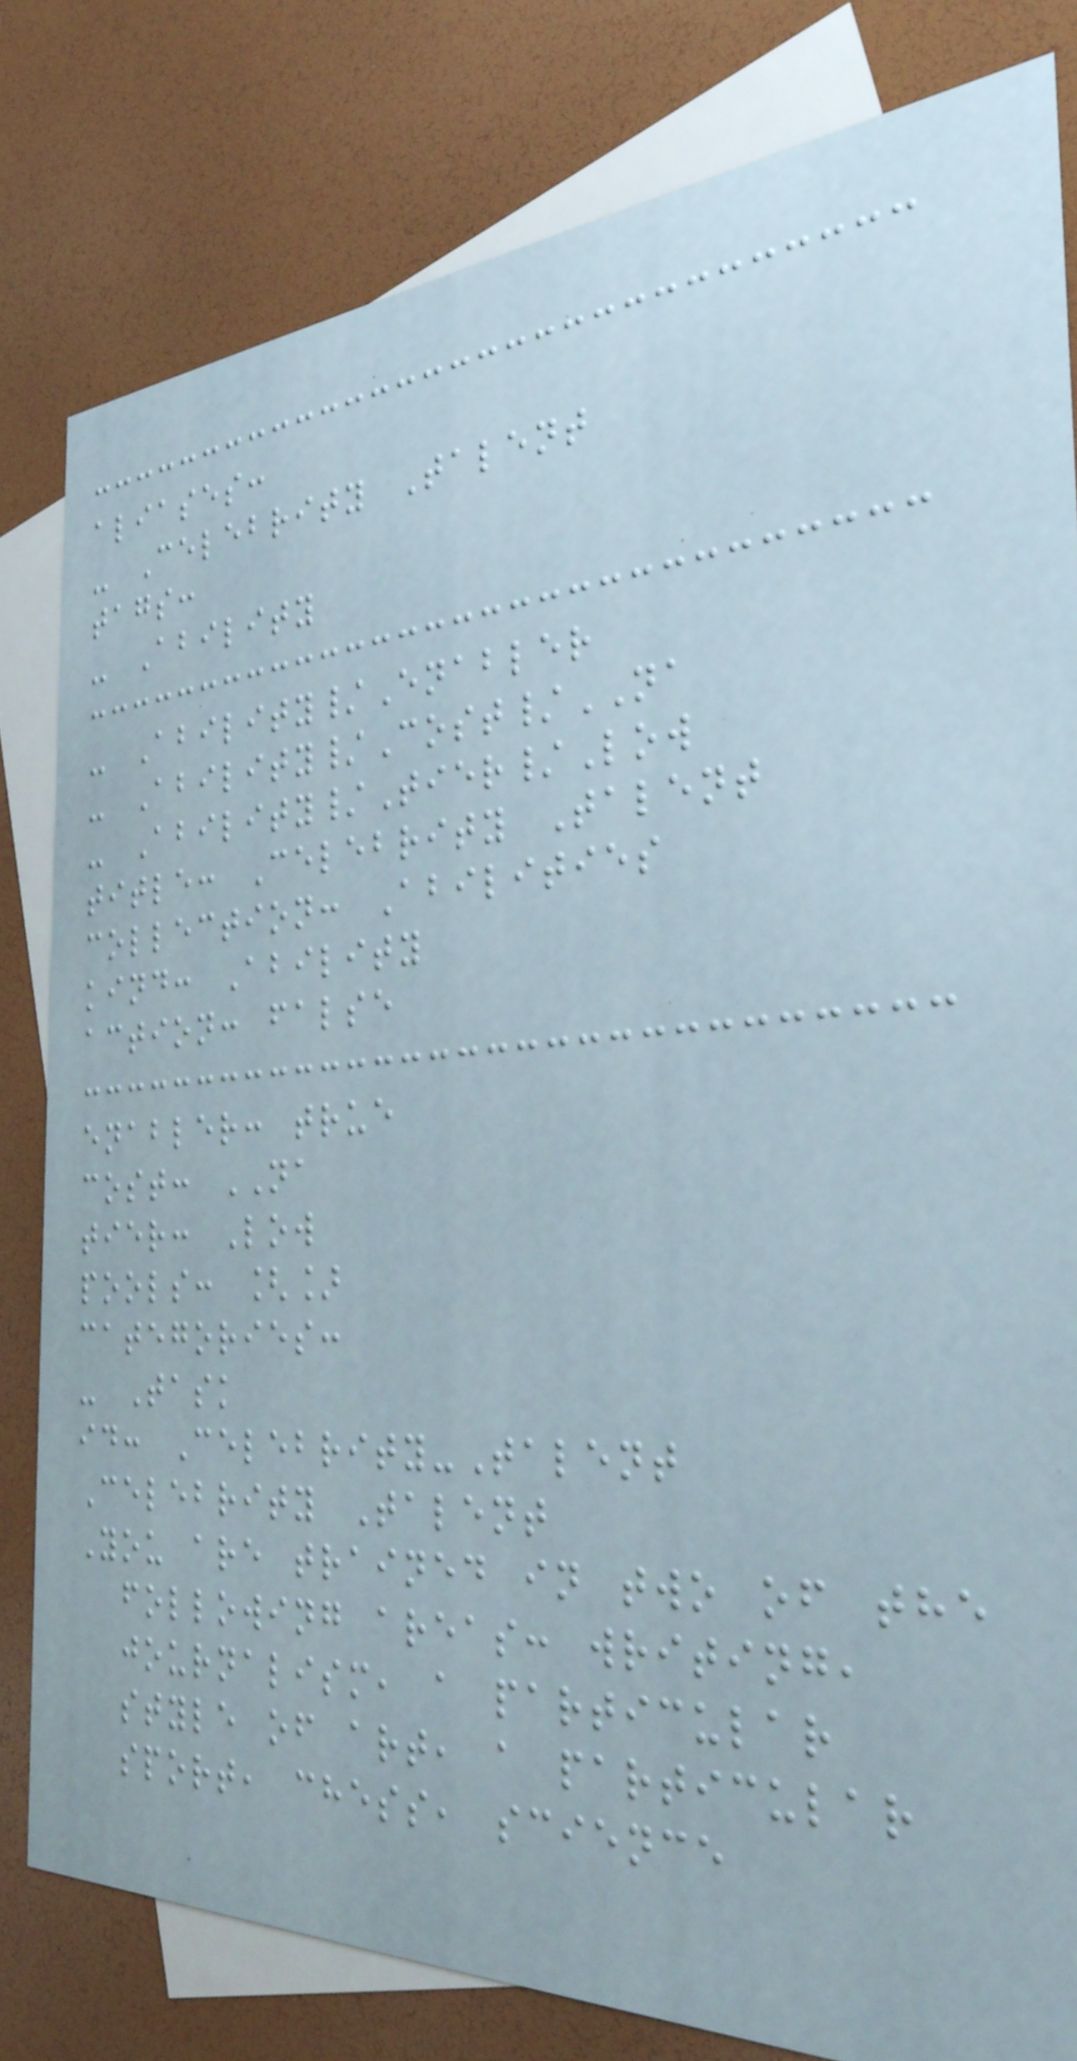aliases:
- Celebrity Talent
tags:
- Ability
- Ability/Enabler
- Ability/Cost/NA
- Ability/Tier/Low
title: Celebrity Talent
collection: Abilities
kind: Ability
action: false
enabler: true
cost: NA
tier: Low
pools: []
categories:
- Task
id: Celebrity-Talent
Celebrity Talent
You are trained in two of the
following areas: writing,
journalism, a particular
style of art, a particular
sport, chess, science
